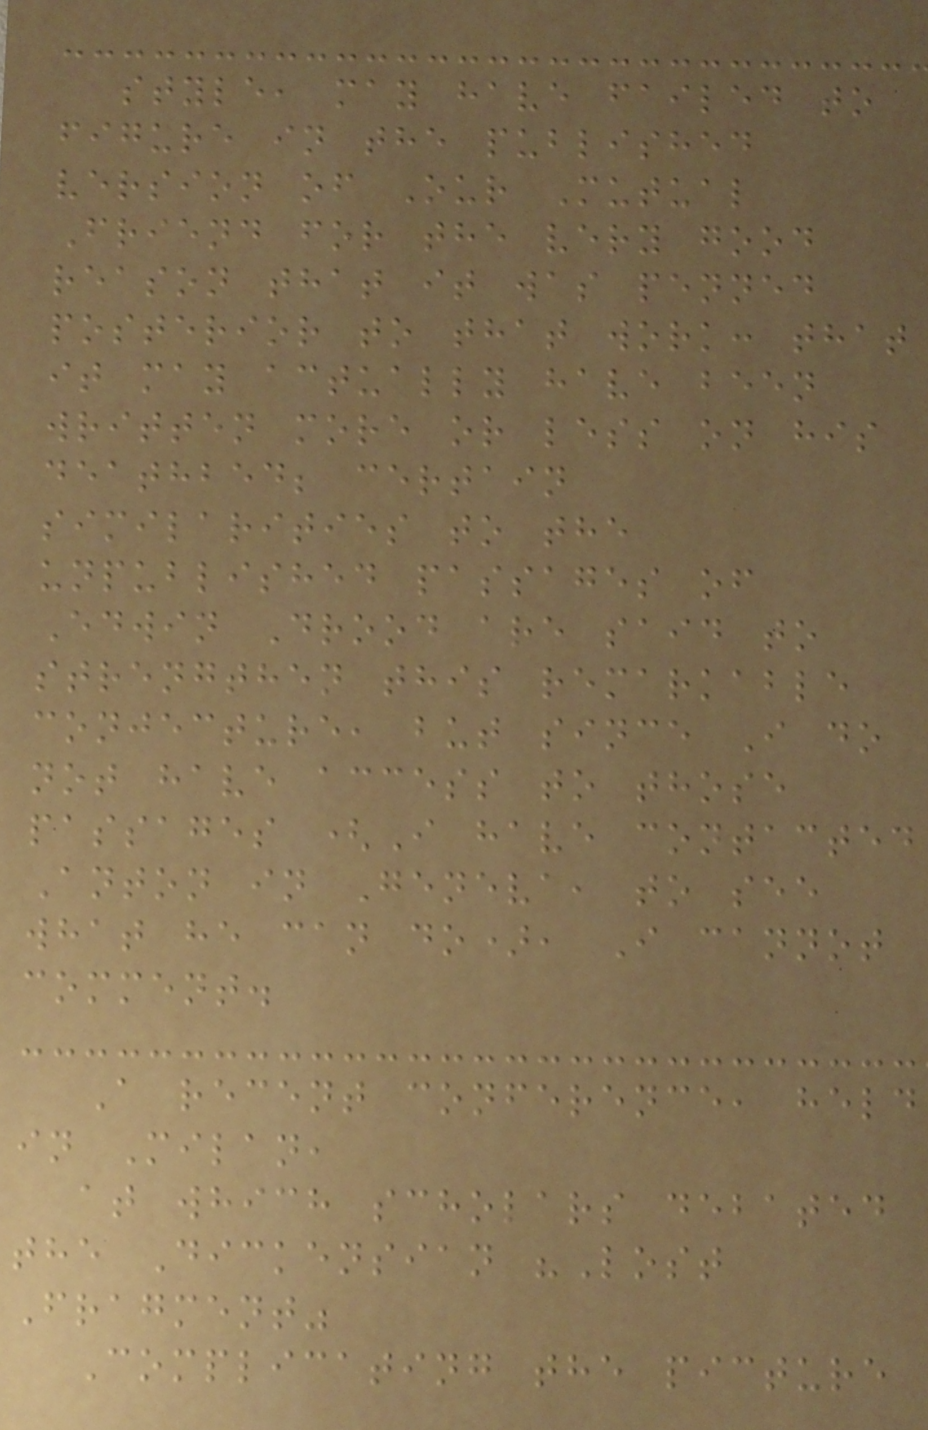style, may have failed to
figure in the published
version of Our Mutual
Friend for the very good
reason that it was penned
posterior to that work: that
it may actually have been
written more or less on his
deathbed; certain
similarities to the
unpublished passages of
Edwin Drood are said to
strengthen this remarkable
conjecture, but since I do
not have access to those
passages (I have contacted
Anton in Geneva, to see
what he can do), I cannot
comment.
A recent conference, held
in Milan,
at which scholars debated
the Dickensian "Lost
Fragment"
Complicating the picture
